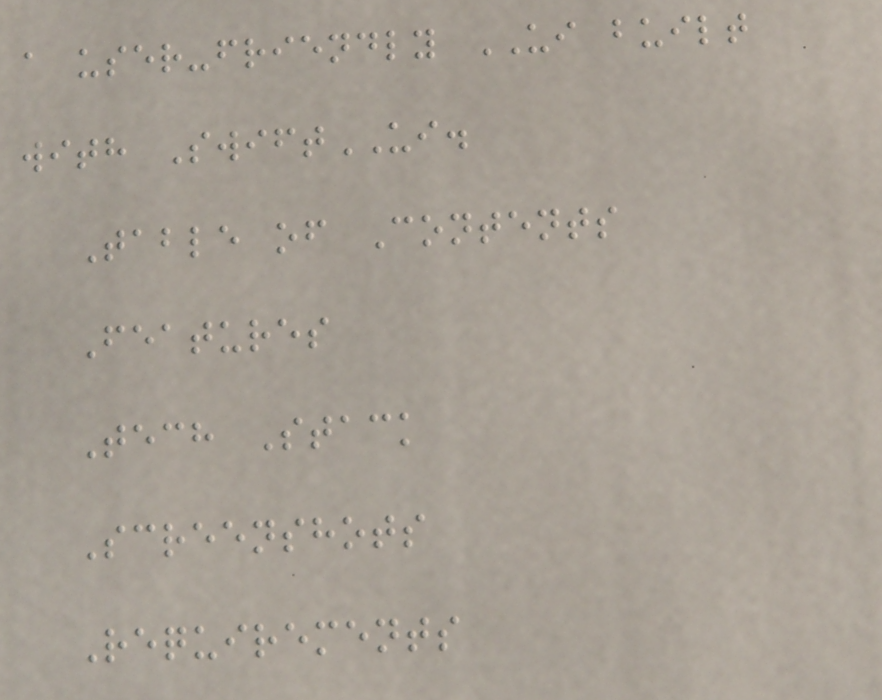a user-friendly UI built
with SwiftUI.
Table of Contents
Features
Tech Stack
Screenshots
Requirements
